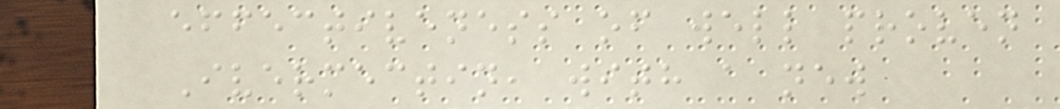effectiveness of well proven
Ivermectin, with a new
